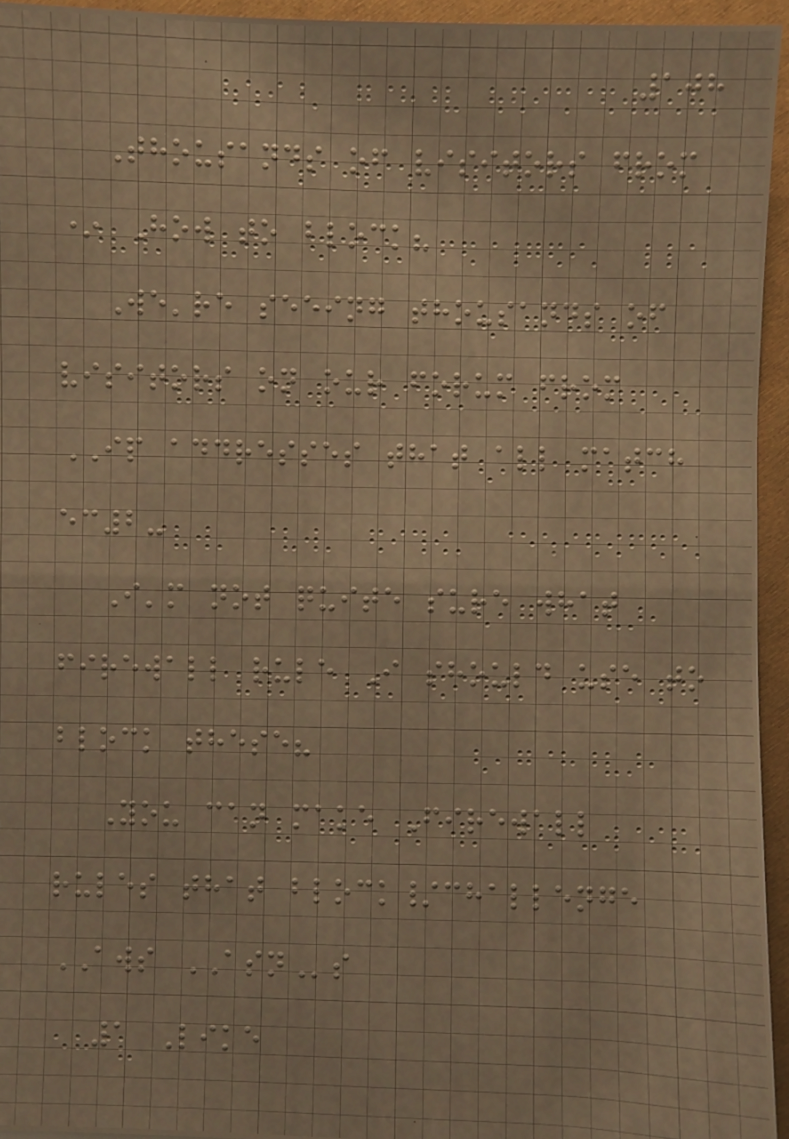108
Thousands of visitors from
* How to block?
We're seeing thousands of
visitors on our forum from
IP addresses that all match
ec2-
I'm not quite sure what
firewall rule I should use to
block these?
You can make Firewall
rules that block/challenge
AWS ASNs
1 Like
